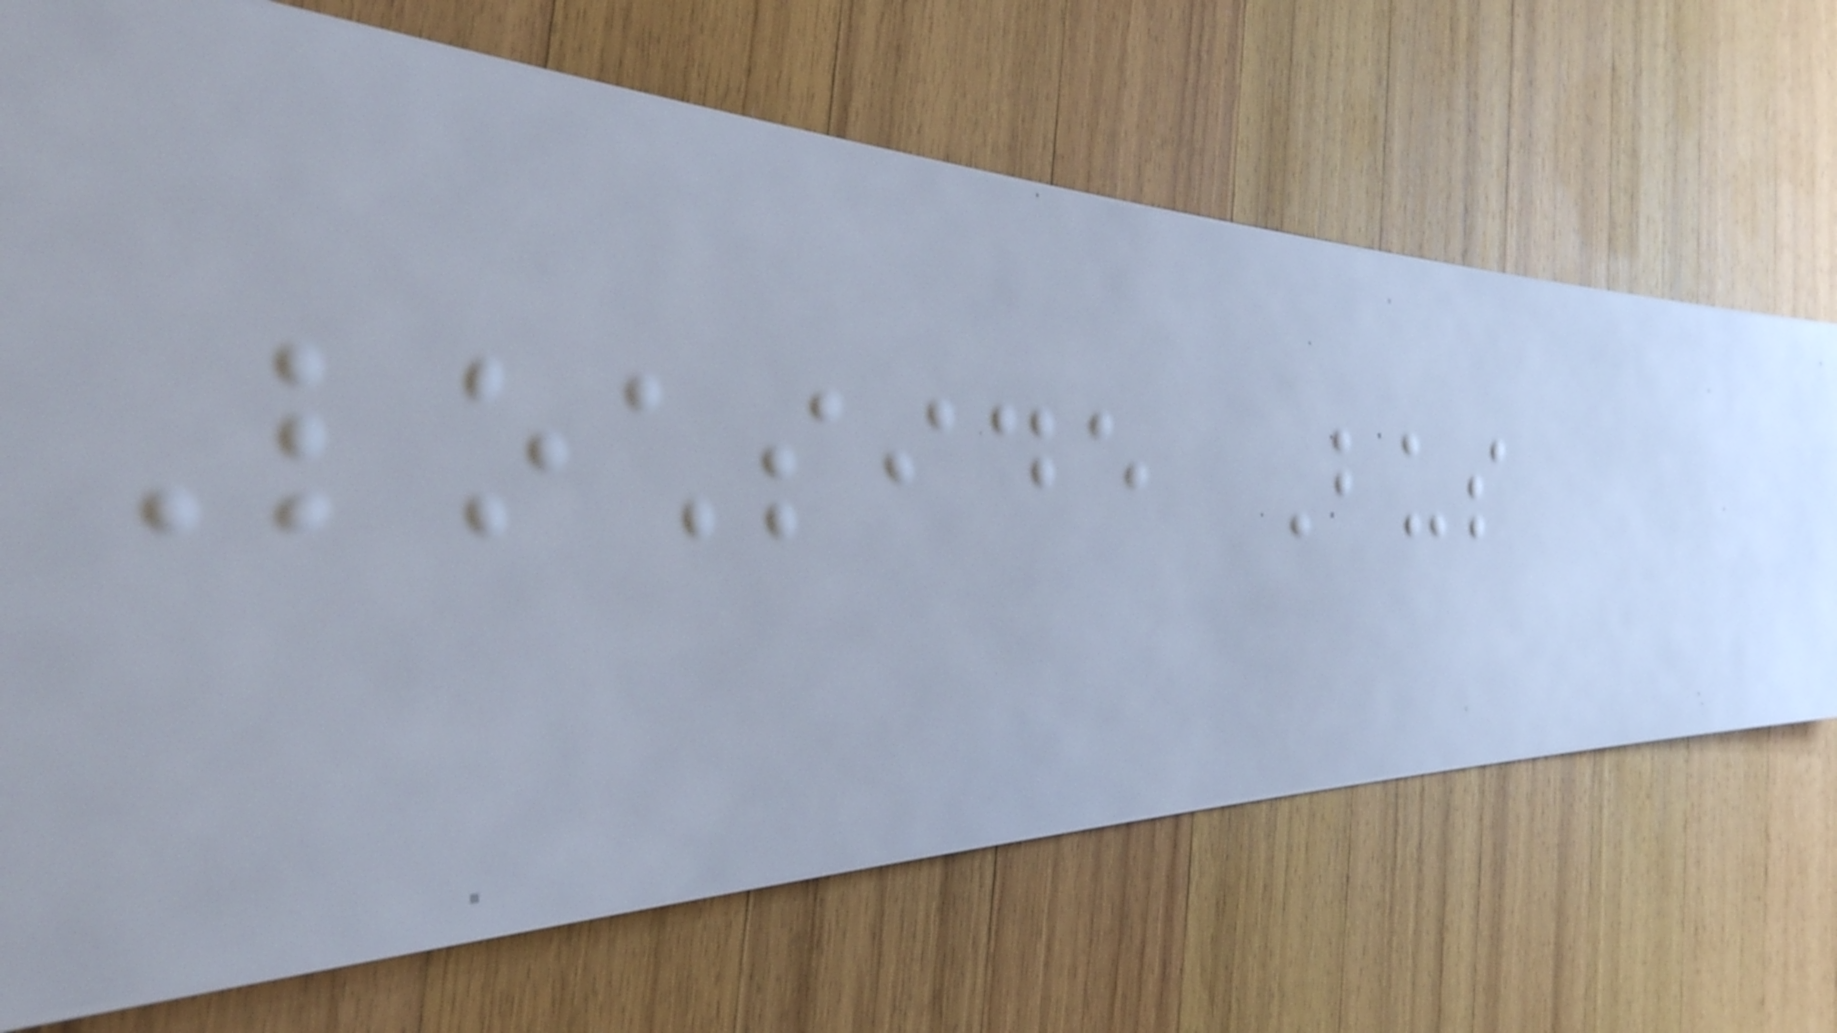Lochside Bus
